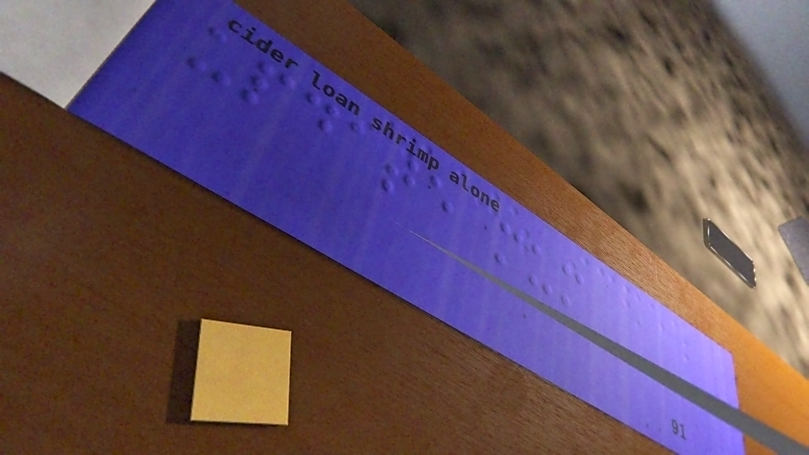update mum
